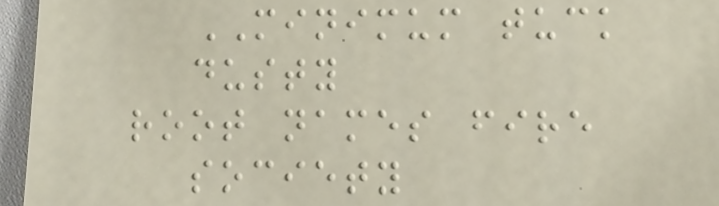MINIMUM tuck
dusty
root names fire
society
